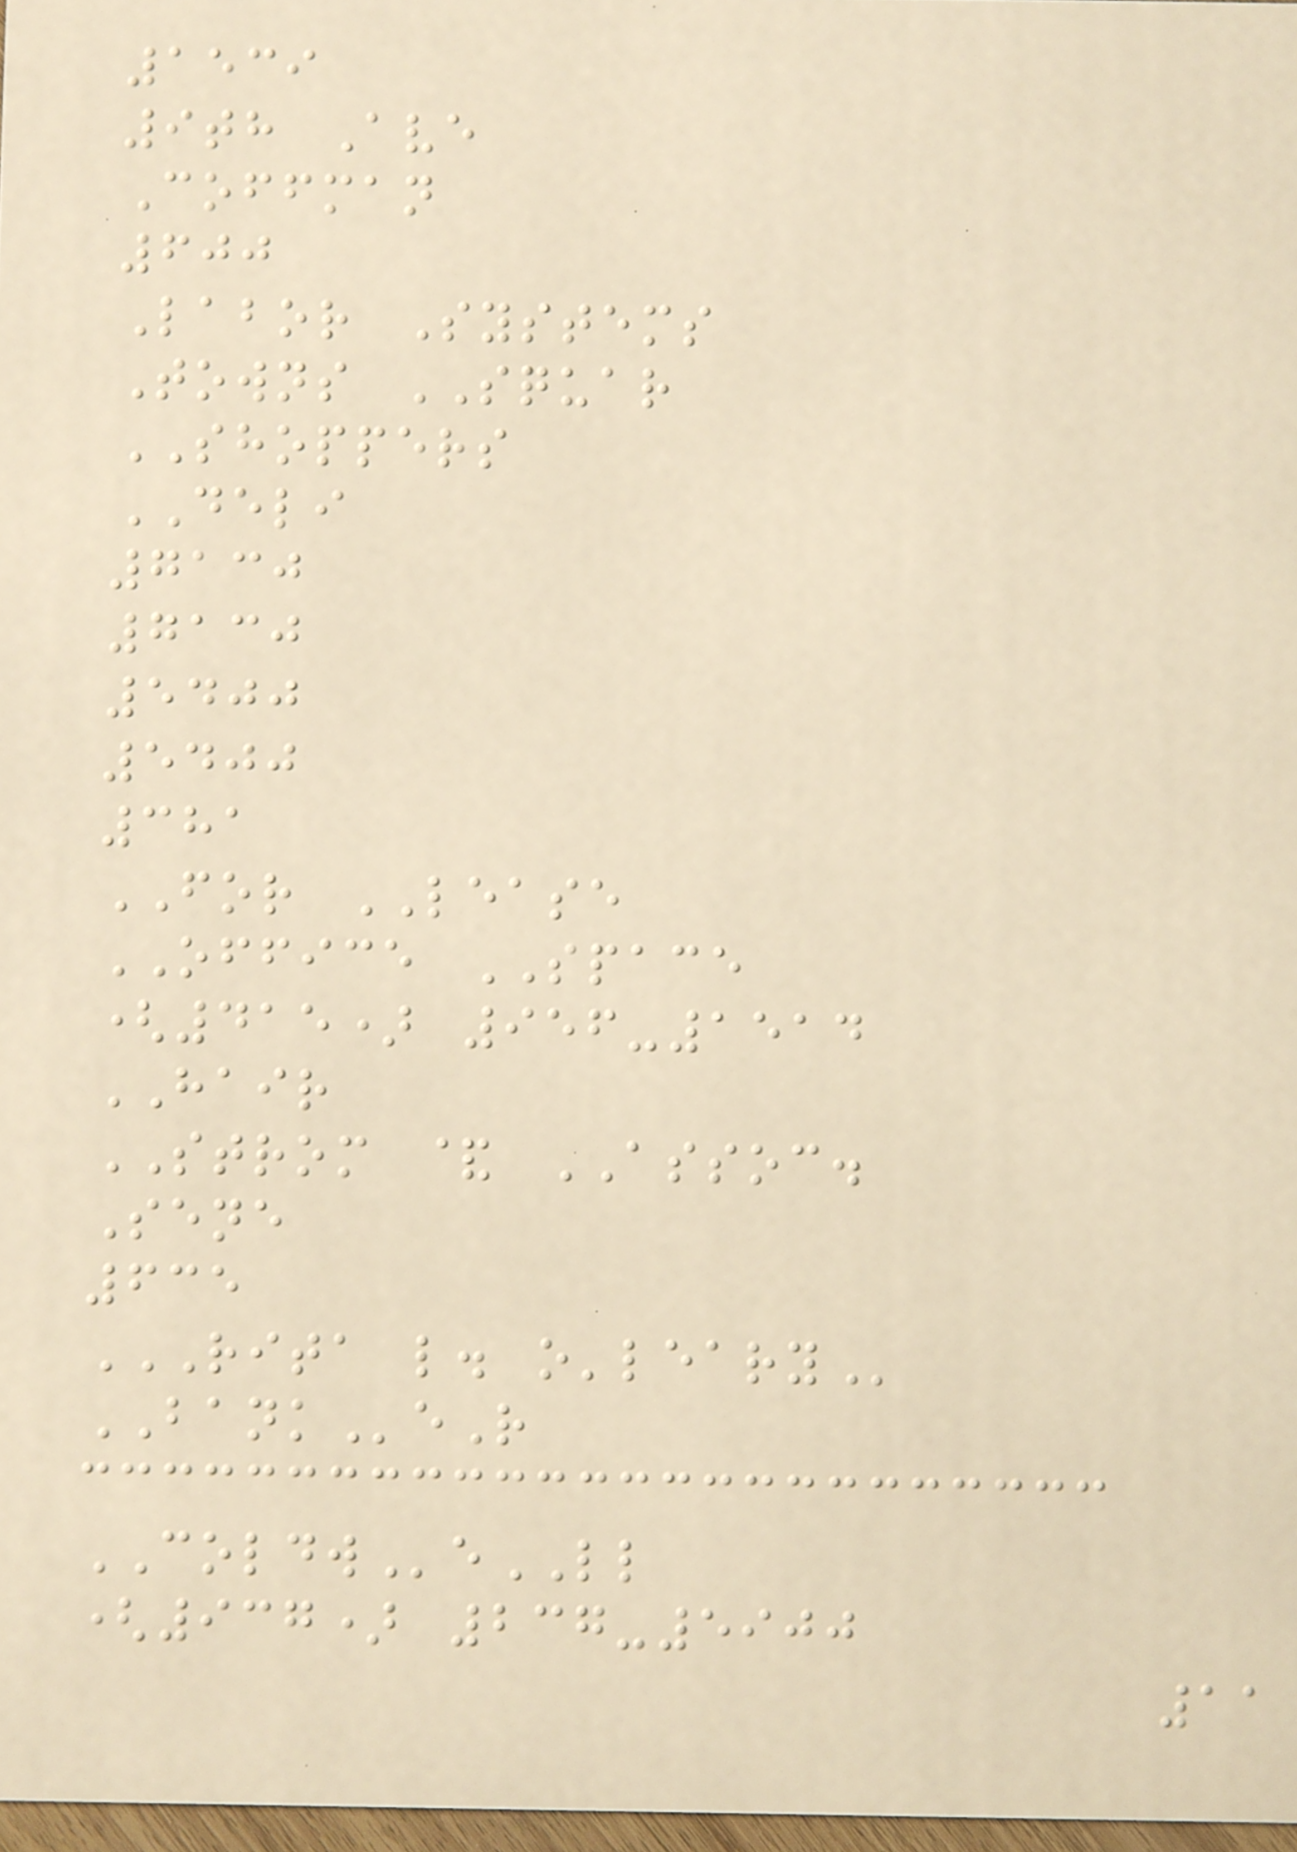1539
9th Ave
Coffman
600
Labor Systems
Towns SQUAR
SHOPPERS
DELI
7130
7130
5400
5400
381
FOR LEASE
OFFICE SPACE
(415) 956-1514
HAIR
STROM & ASSOC.
Sene
635
RITA L. O'LEARY
BANKeR
COLDWeLL
(937) 237-5900
11
